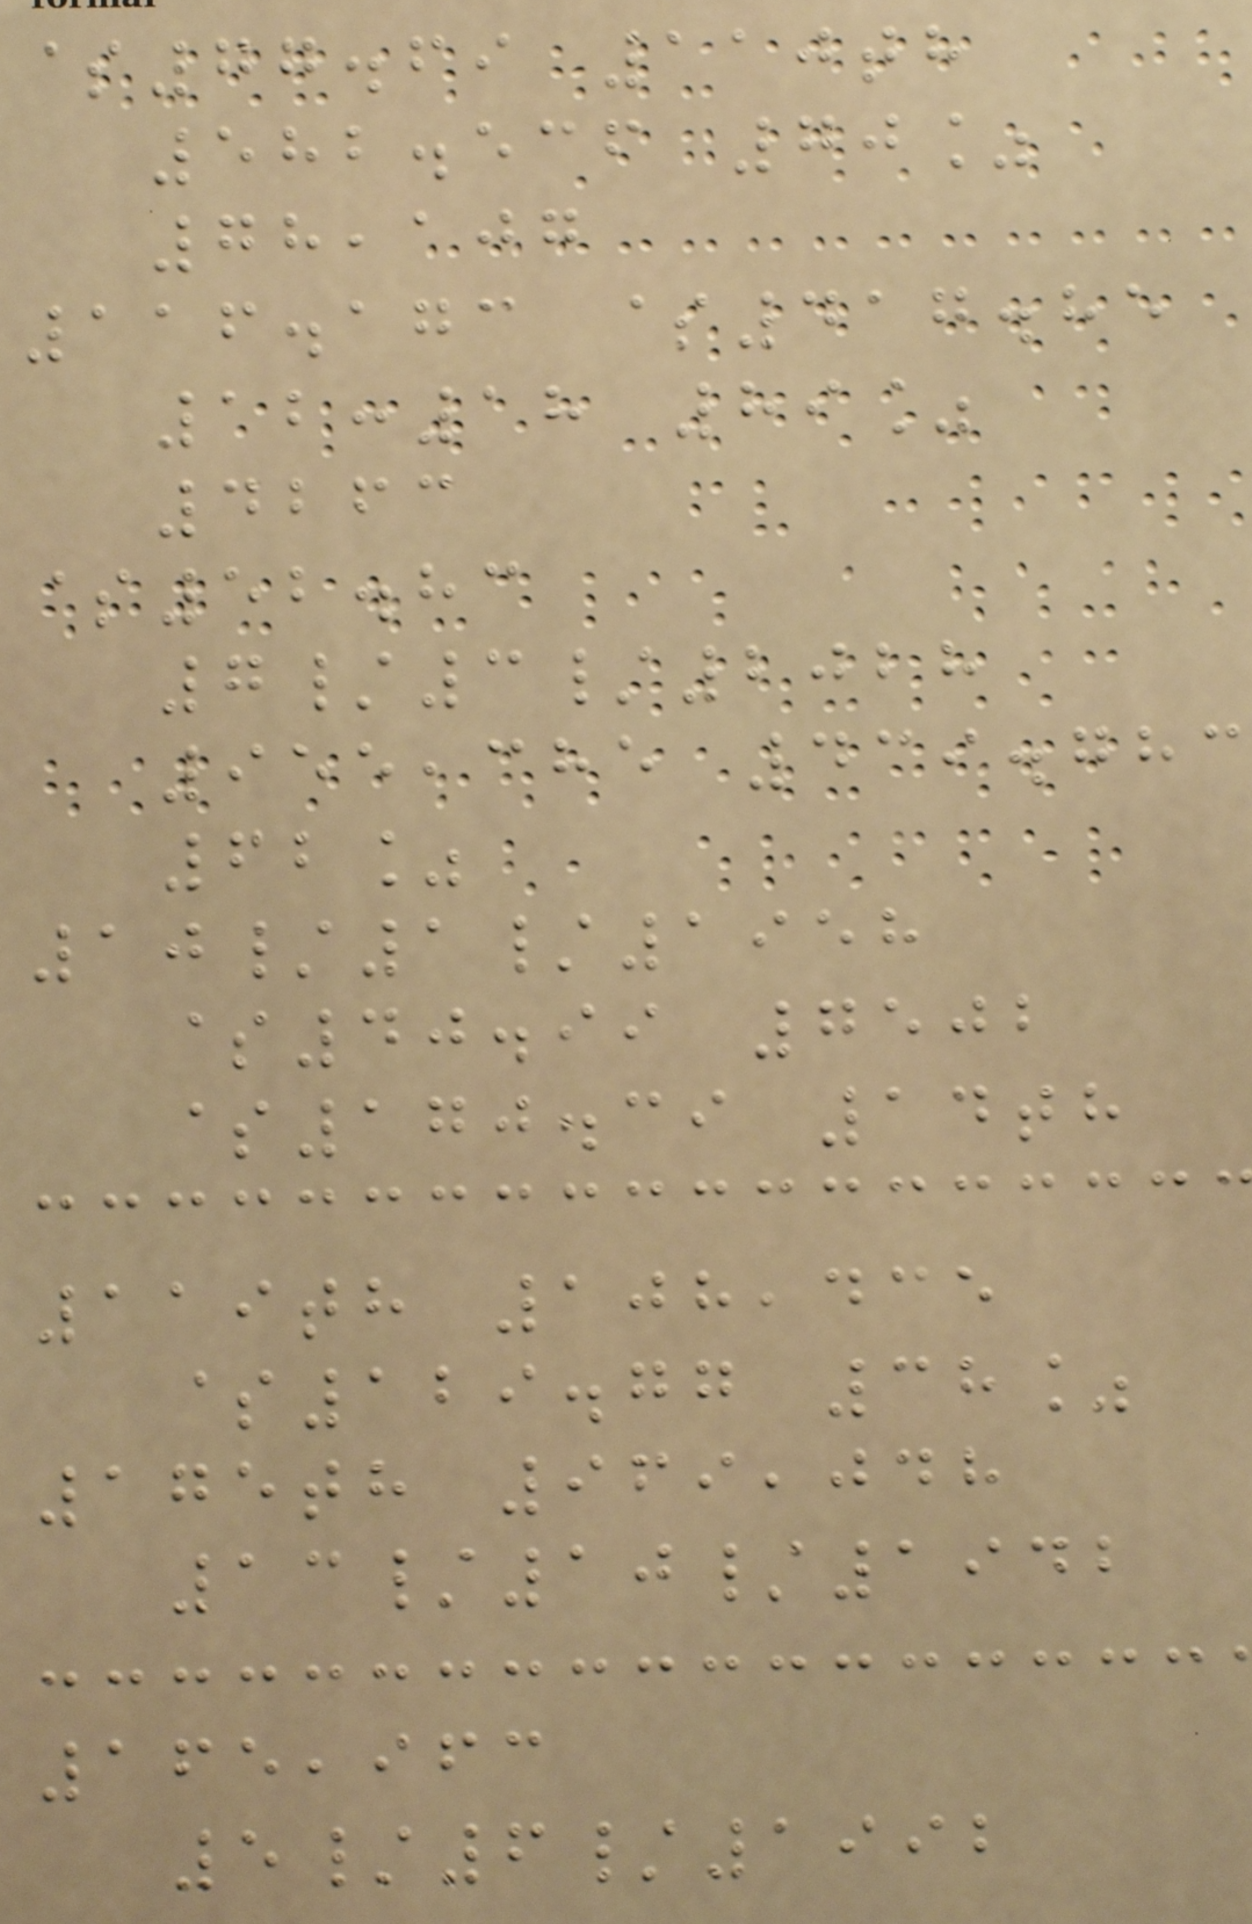$77.69 110th
582.536 70%
78,107
116.173 $417.85
12:18 89%
4263
$52.83
7/3/2028
955,385 439.783
62%
10/1/1958
$40.99 7502
$170.39 14th
119th 108,435
$129.77 38%
175th 969,048
13/10/1942
165,963
5/6/1992
